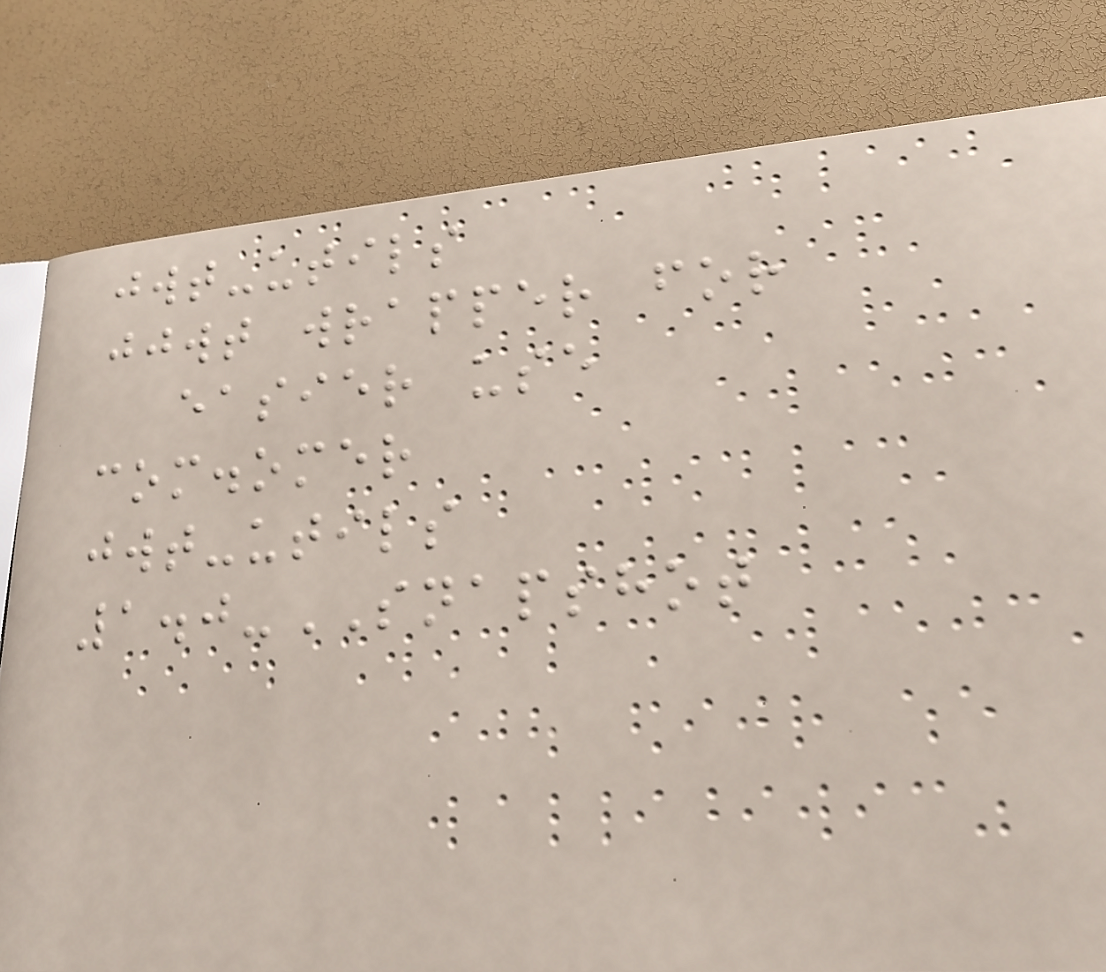jwt-utils
jjwt wrapper for
easier use
com.omer
jwt-utils
1.0-SNAPSHOT
